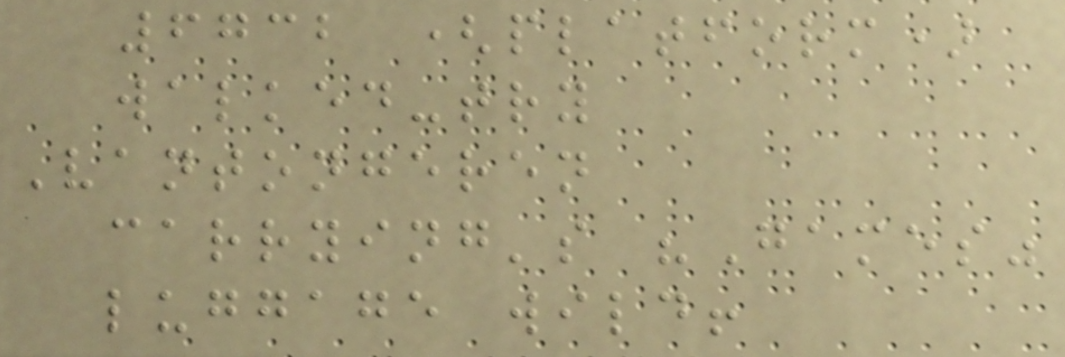6732 (platform)
walked-try
Vantongeren
carrying's "Games"
luggage wild!
